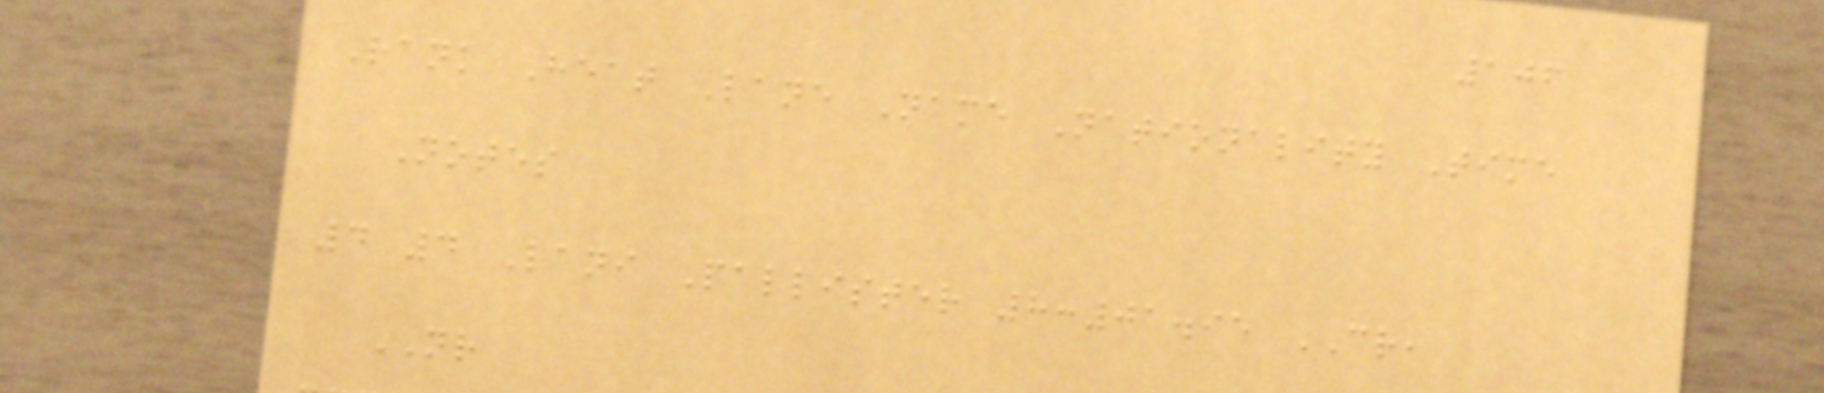106
Rank Heat Lane Name Nationality Time
Notes
4 4 Lani Pallister 8:01.95 CR,
NR
